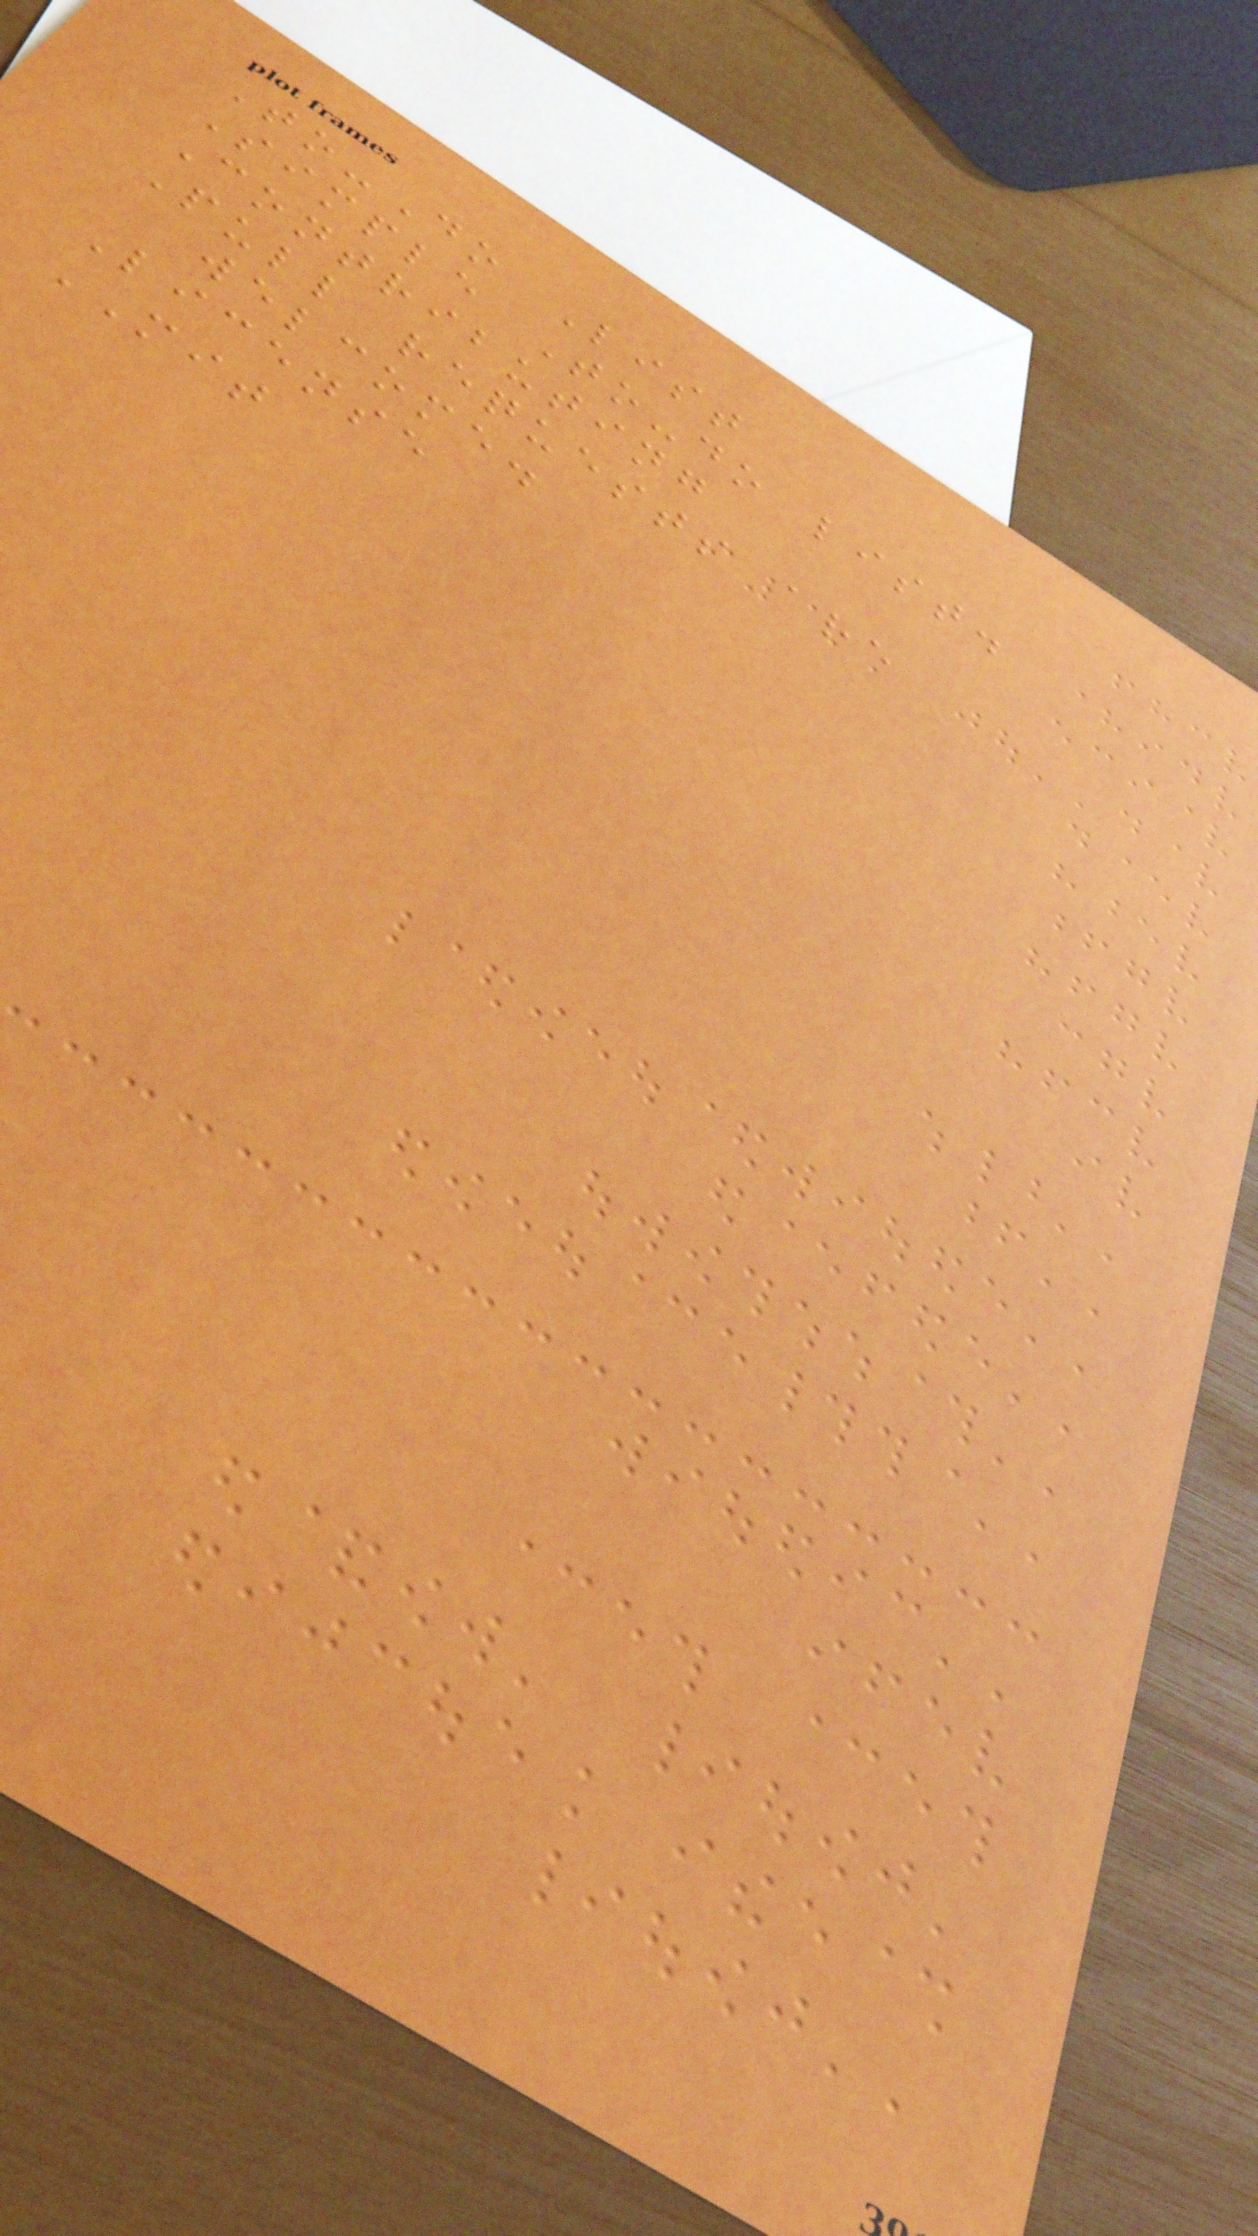To-Do List
Simple To-do list.
Contributing
Pull requests are
welcome.
License
MIT
